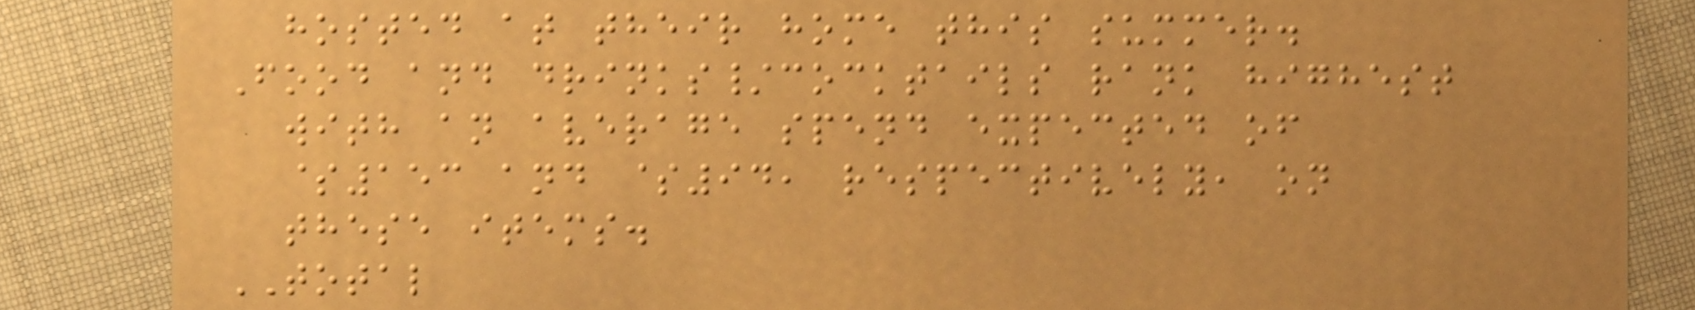hosted at their home this summer.
Food and drinks/cocktails rank highest
with an average spend expected of
$153 and $94, respectively, on
these items.
TOTAL
